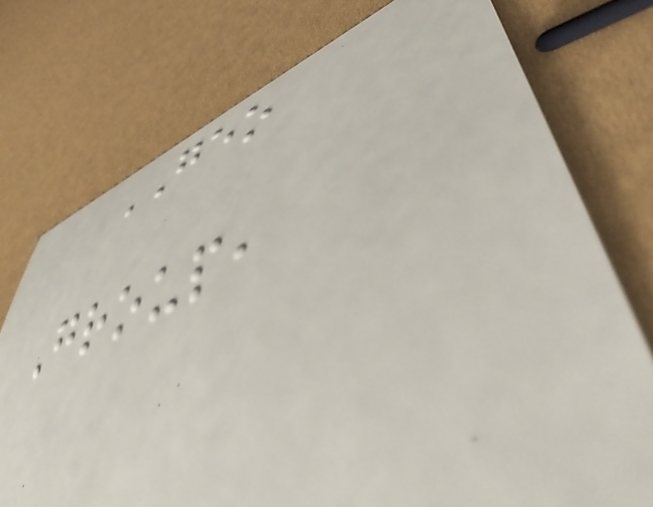GEO
Group,
